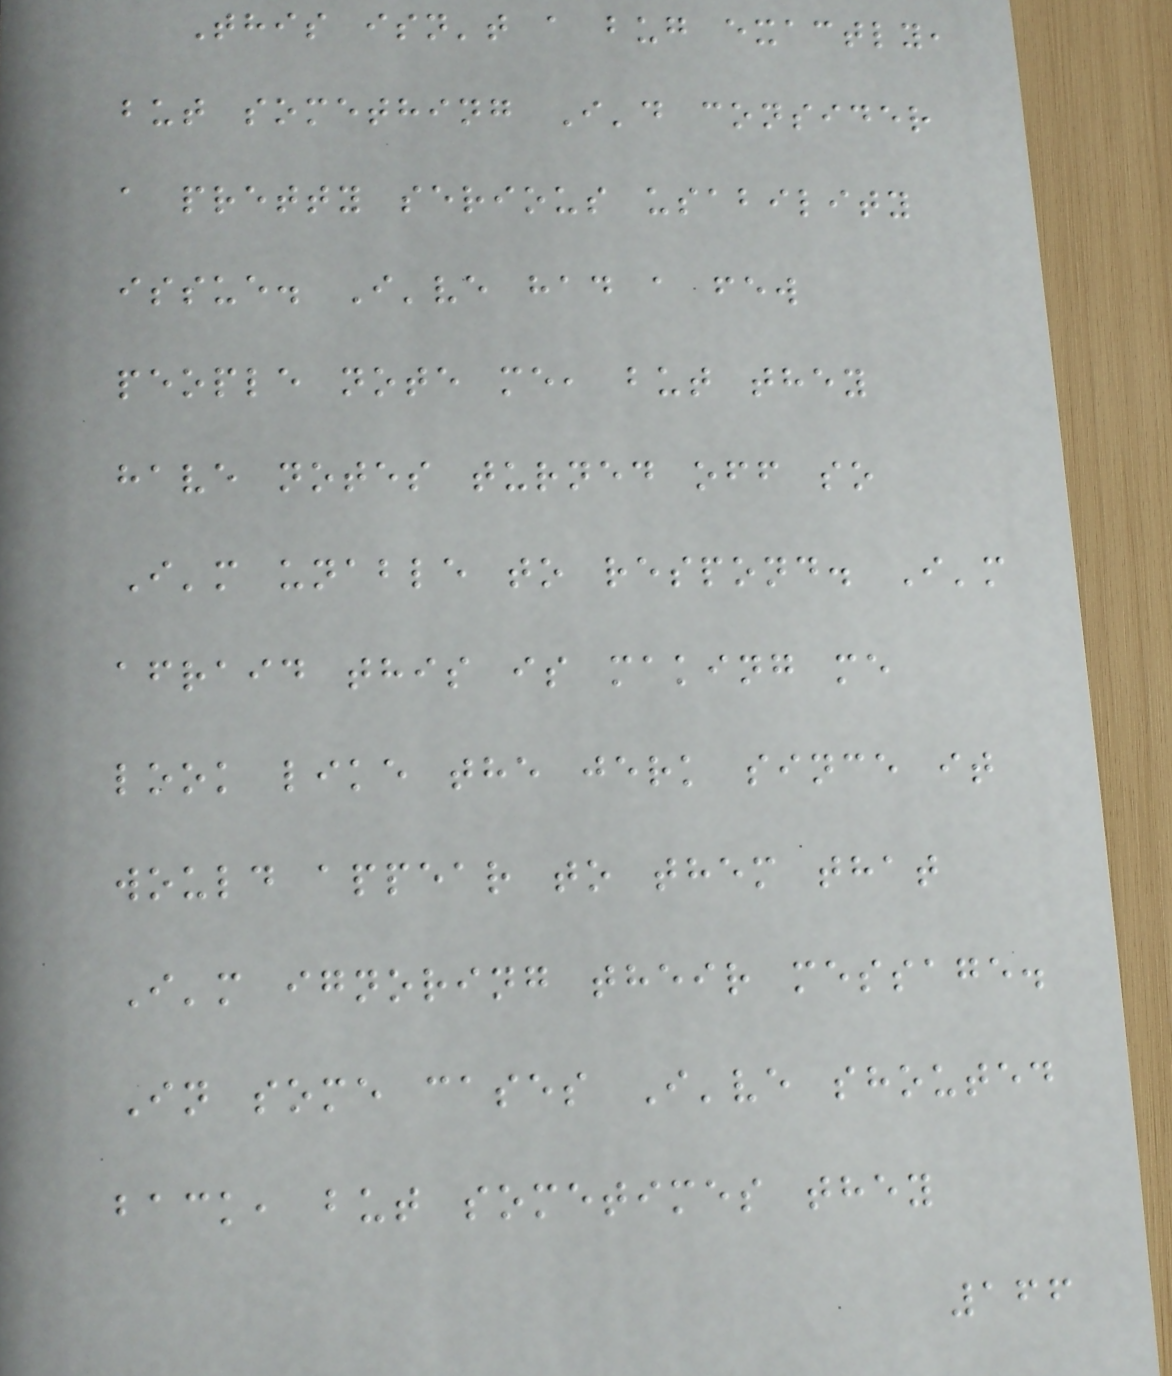This isn't a bug exactly,
but something I'd consider
a pretty serious usability
issue. I've had a few
people note me, but they
have notes turned off so
I'm unable to respond. I'm
afraid this is making me
look like the jerk since it
would appear to them that
I'm ignoring their message.
In some cases I've shouted
back, but sometimes they
166
